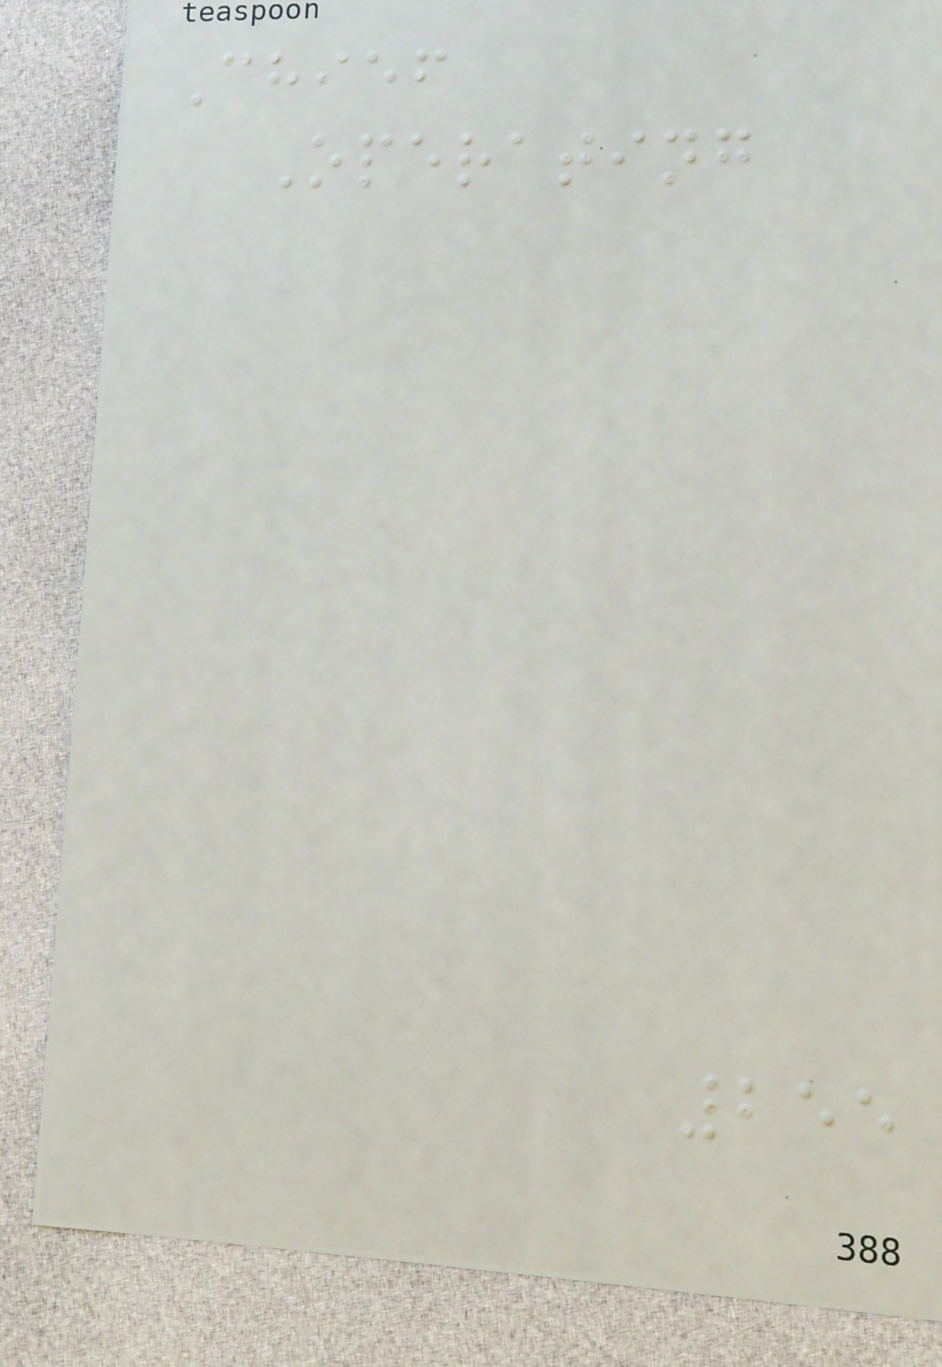Chief
Operating
255
